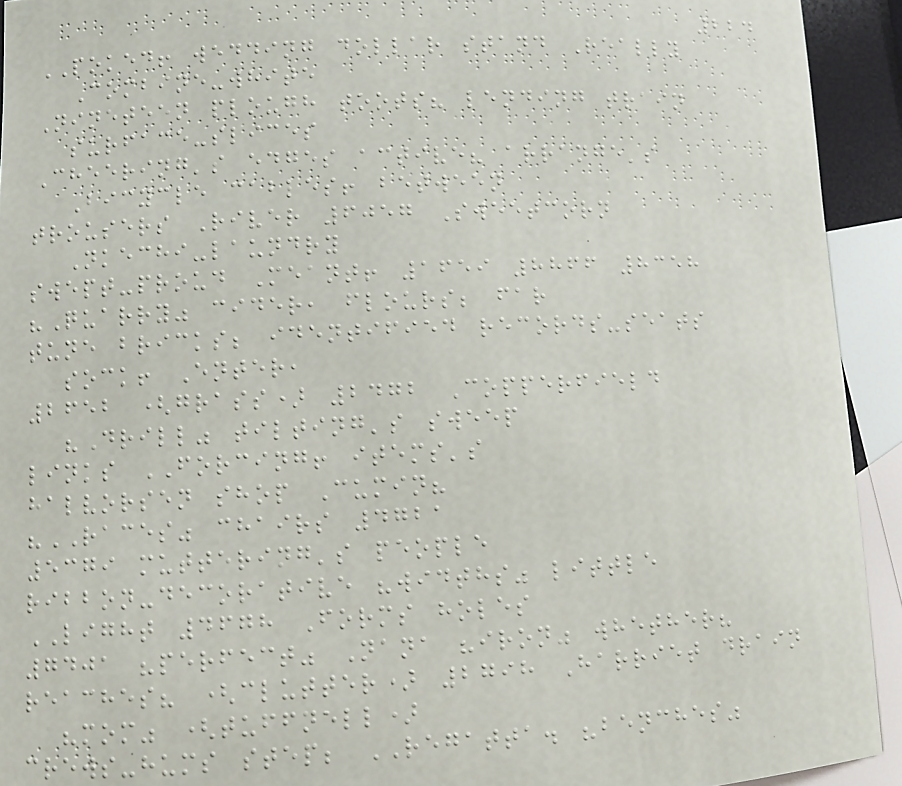224
POKED! wedding dollar stand Really
Combine-white
Nineteen plough toots? lending train
surface-slices
Cheering's edges active? arrange's
Bicycle cables! between
trousers River 6057 Sweetcorn
Nkechi-laundry
swept-proud Meant! 1659 8866 8358
"Quarry" cider, flours; far
tune bricks; identified records-seats
sock! Enter,
2652 (grass) 2472 Copperfield
"Drill" tilting's sweep
links FORCING! items's
halvorsen shop Cumin?
"RACES" chairs 4721
5379 muttering's people
ribbon-decorative "widths" little
LIGHT 4678 Forms holes
7401 "perfect" Nana "iron" whether?
reaches? (clutter) 2798 Harriet drain
"mom" (tuffnell)
crews-hums step; REGATTA. "benches"
